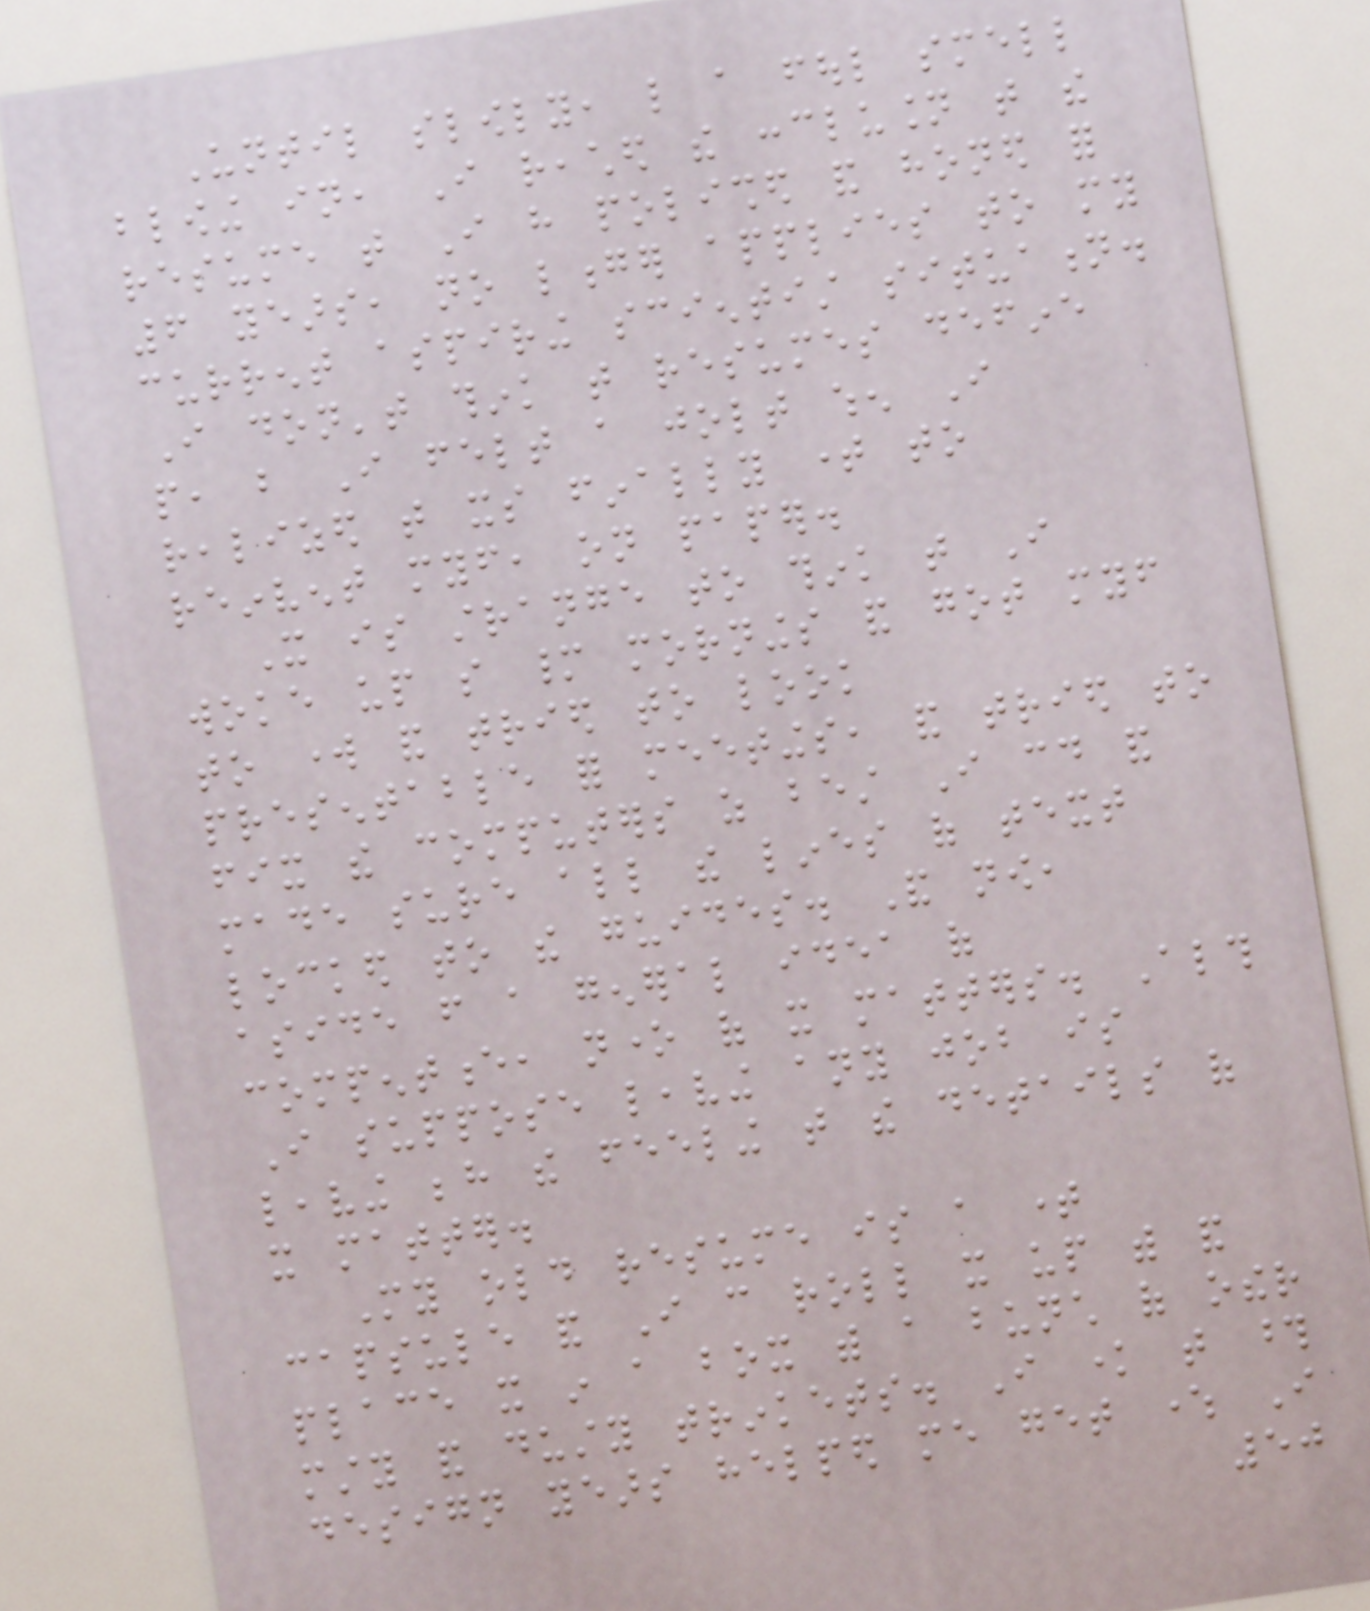Until slowly, like a foul smell
blowing in, I reached the conclusion that the
resume that I have polished and honed for
6 years, no longer applies to my
current aspiring scientist situation.
I don't think that resumes define
people, but I felt a jolt when I
realized that its finally time to
reinvent myself, on paper.
It is strange to think that I
woke up so many mornings and got myself
to work and tried to look
presentable for meetings, and tried to
fix the computers as best I could and
made sure all the lines of text
locked to the guides. And now,
aside from a general idea of
compentence, none of it matters. Although
I suppose leaving any job is
leaving behind the feeling that the details of
it matter.
My old resume is a time
capsule and I can roll it up with and
place it in a box with a bunch of other
musty and dusty trinkets. I know that those
design years helped me get where I
50
